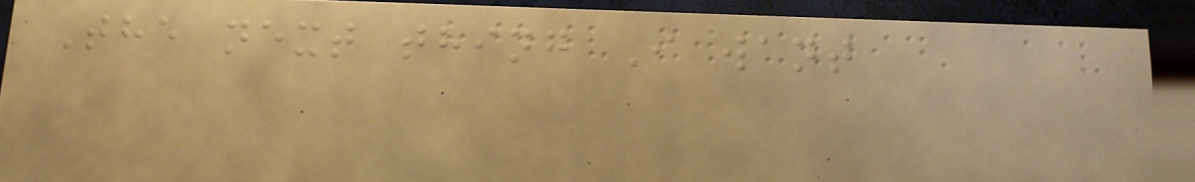The next thing I want
